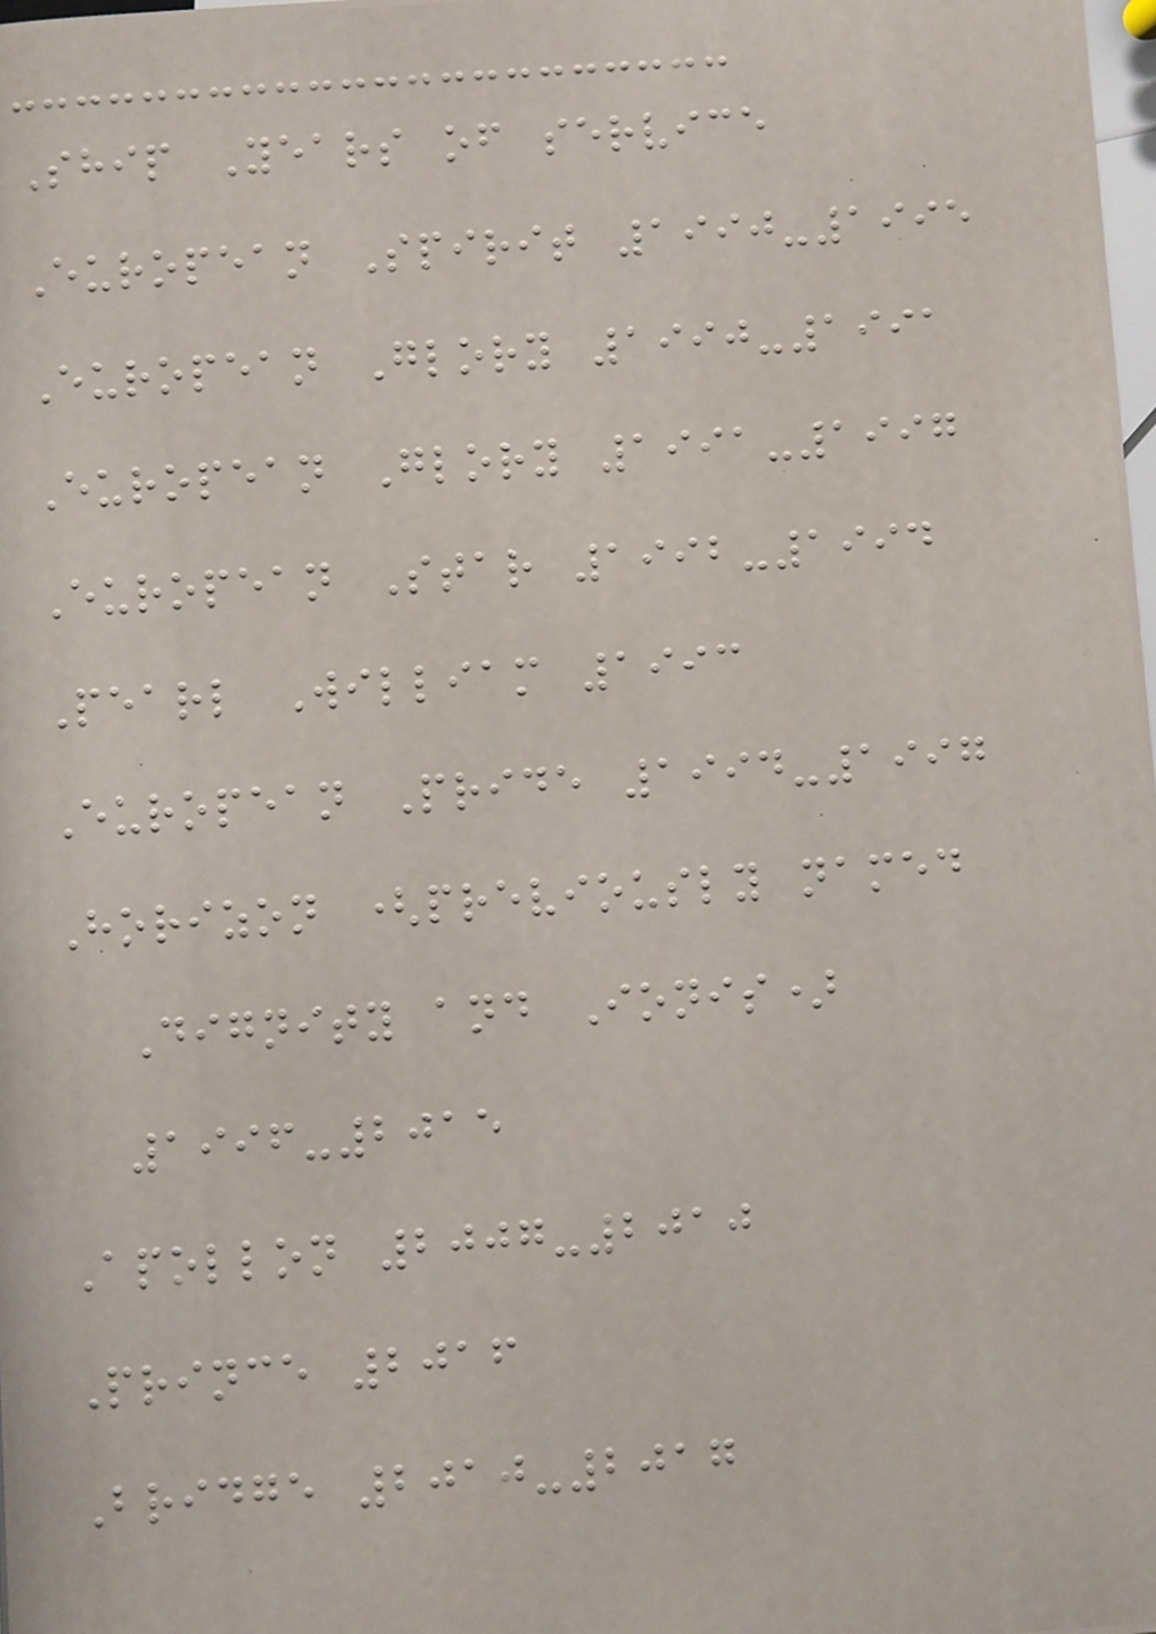Ship Years of service
European Spirit 1990-1995
European Glory 1990-1991
European Glory 1991-1997
European Star 1992-1994
Pearl William 1993
European Pride 1994-1997
Horizon (previously named
Dignity and Ionis)
1996-2015
Apollon 2007-2010
Prince 2016
Bridge 2010-2017
